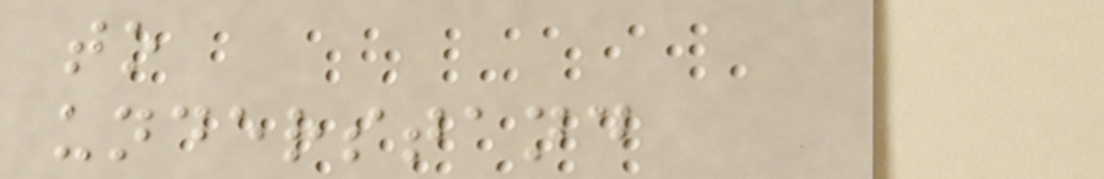to
understand
